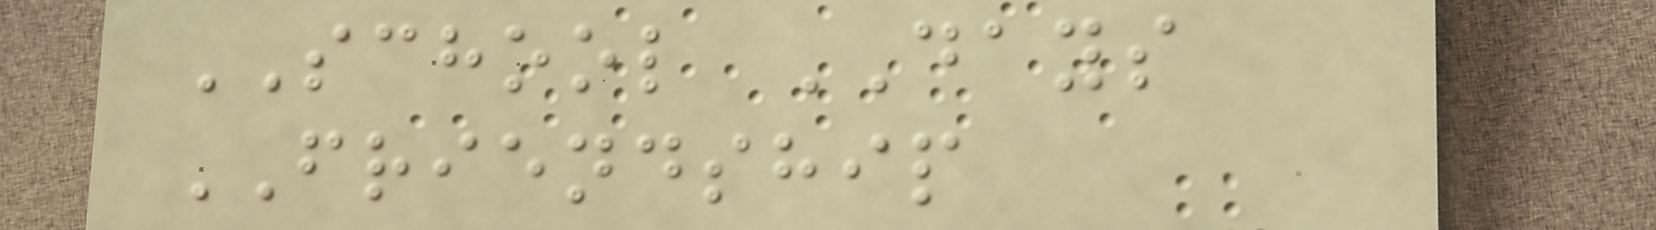SCHOOL DAYS
FRIENDSHIP
